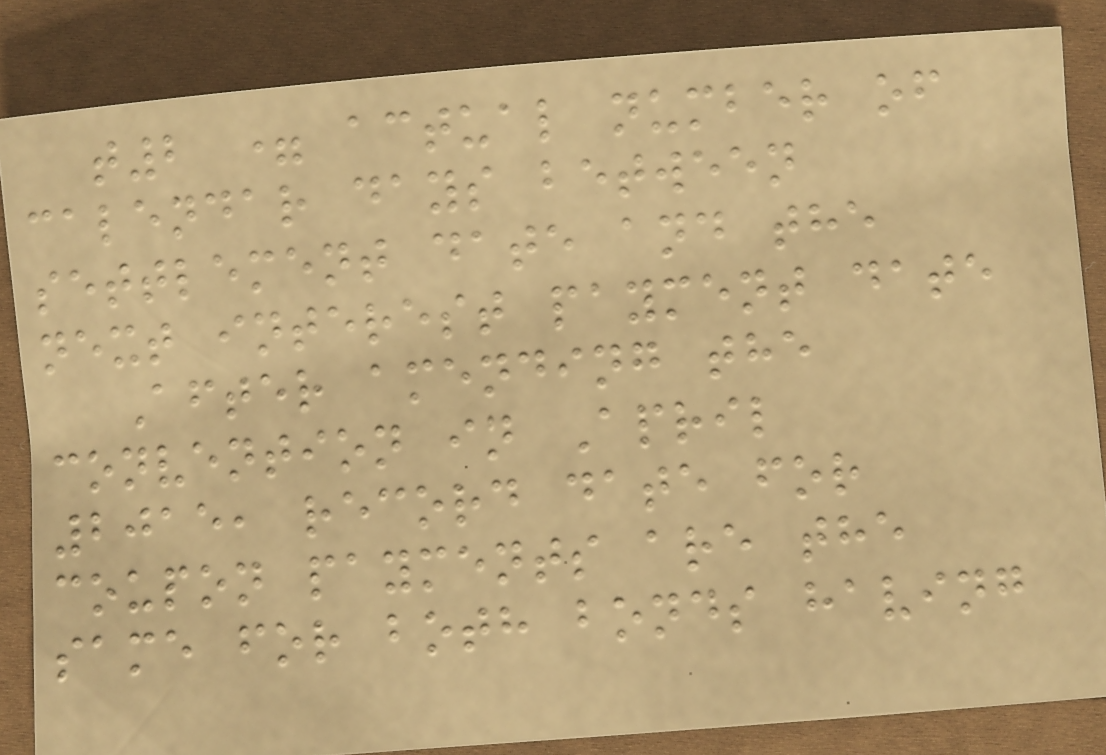t2 = actual number of
calendar days between
settlement date and the
next interest payment date
After amending the
convention in April
2015, record date for
coupon payments are the
same for both bonds having
